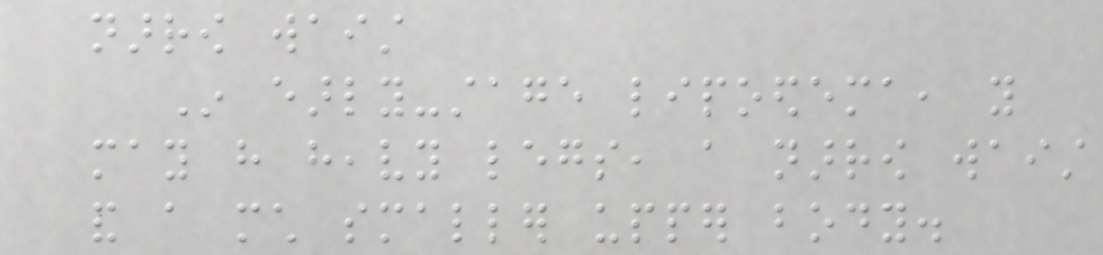narrow waist
In early-stage lipoedema, you
may have heavy legs, a narrow waist
and a much smaller upper body.
